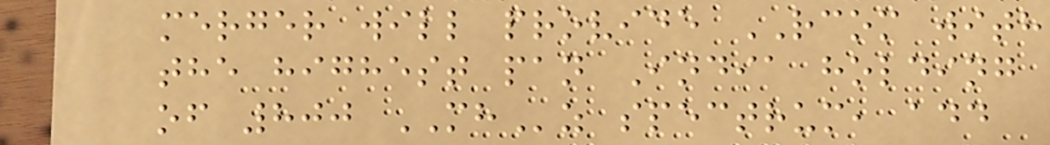merger will provide RCOM with
the highest pan India holding
of 800 MHz spectrum, add
